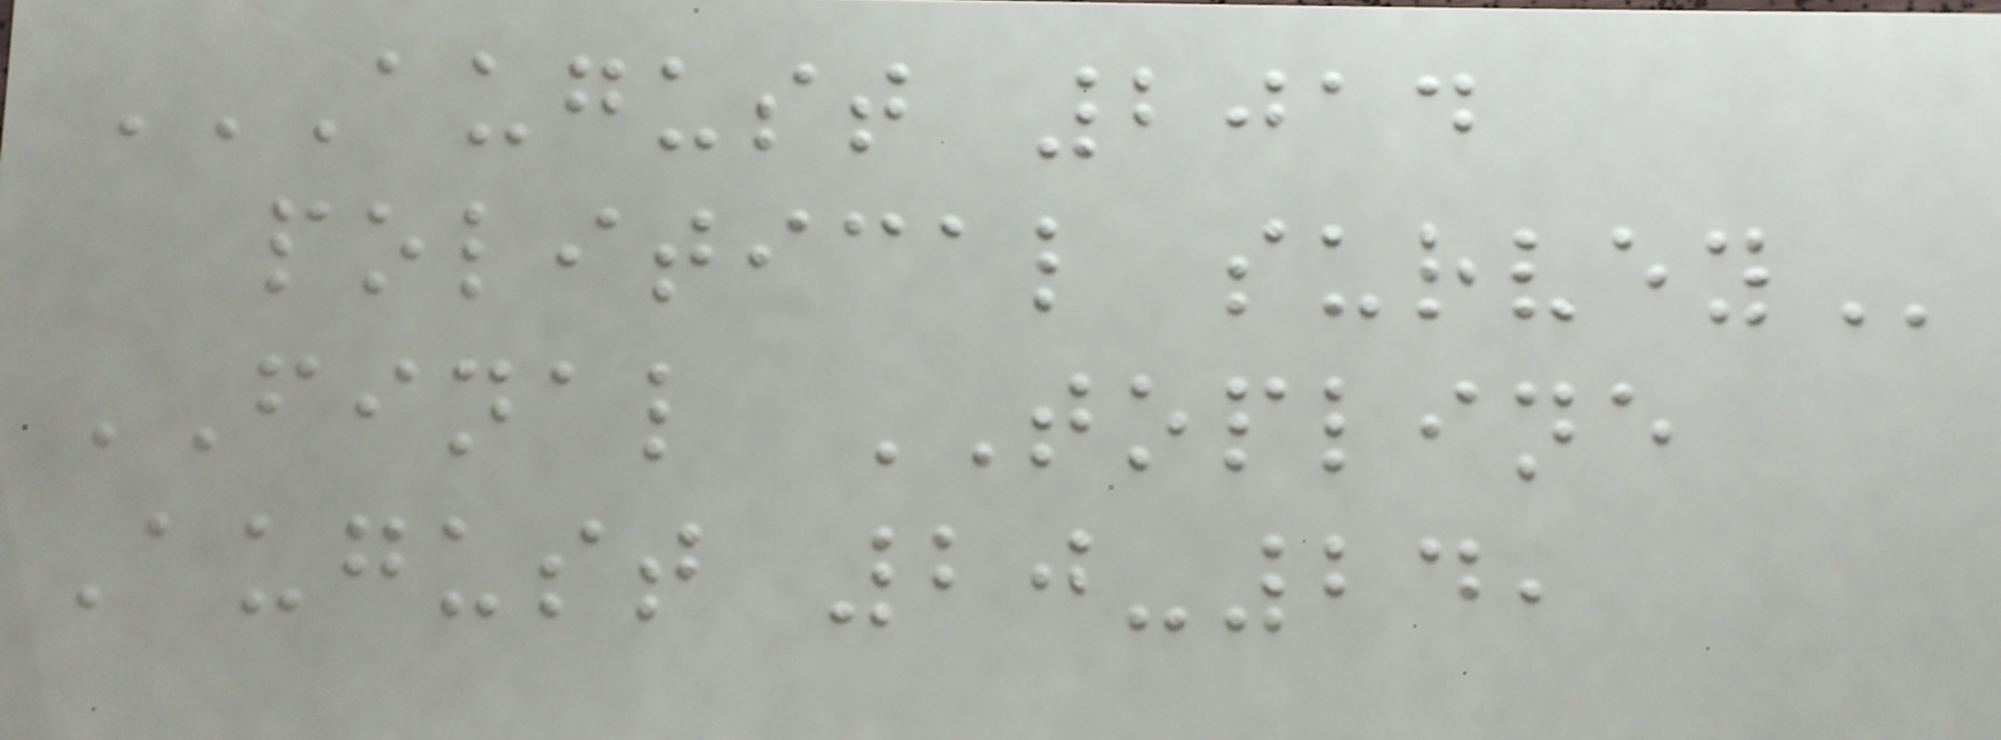AUGUST 2014
POLITICAL SURVEY
FINAL TOPLINE
August 20-24,
